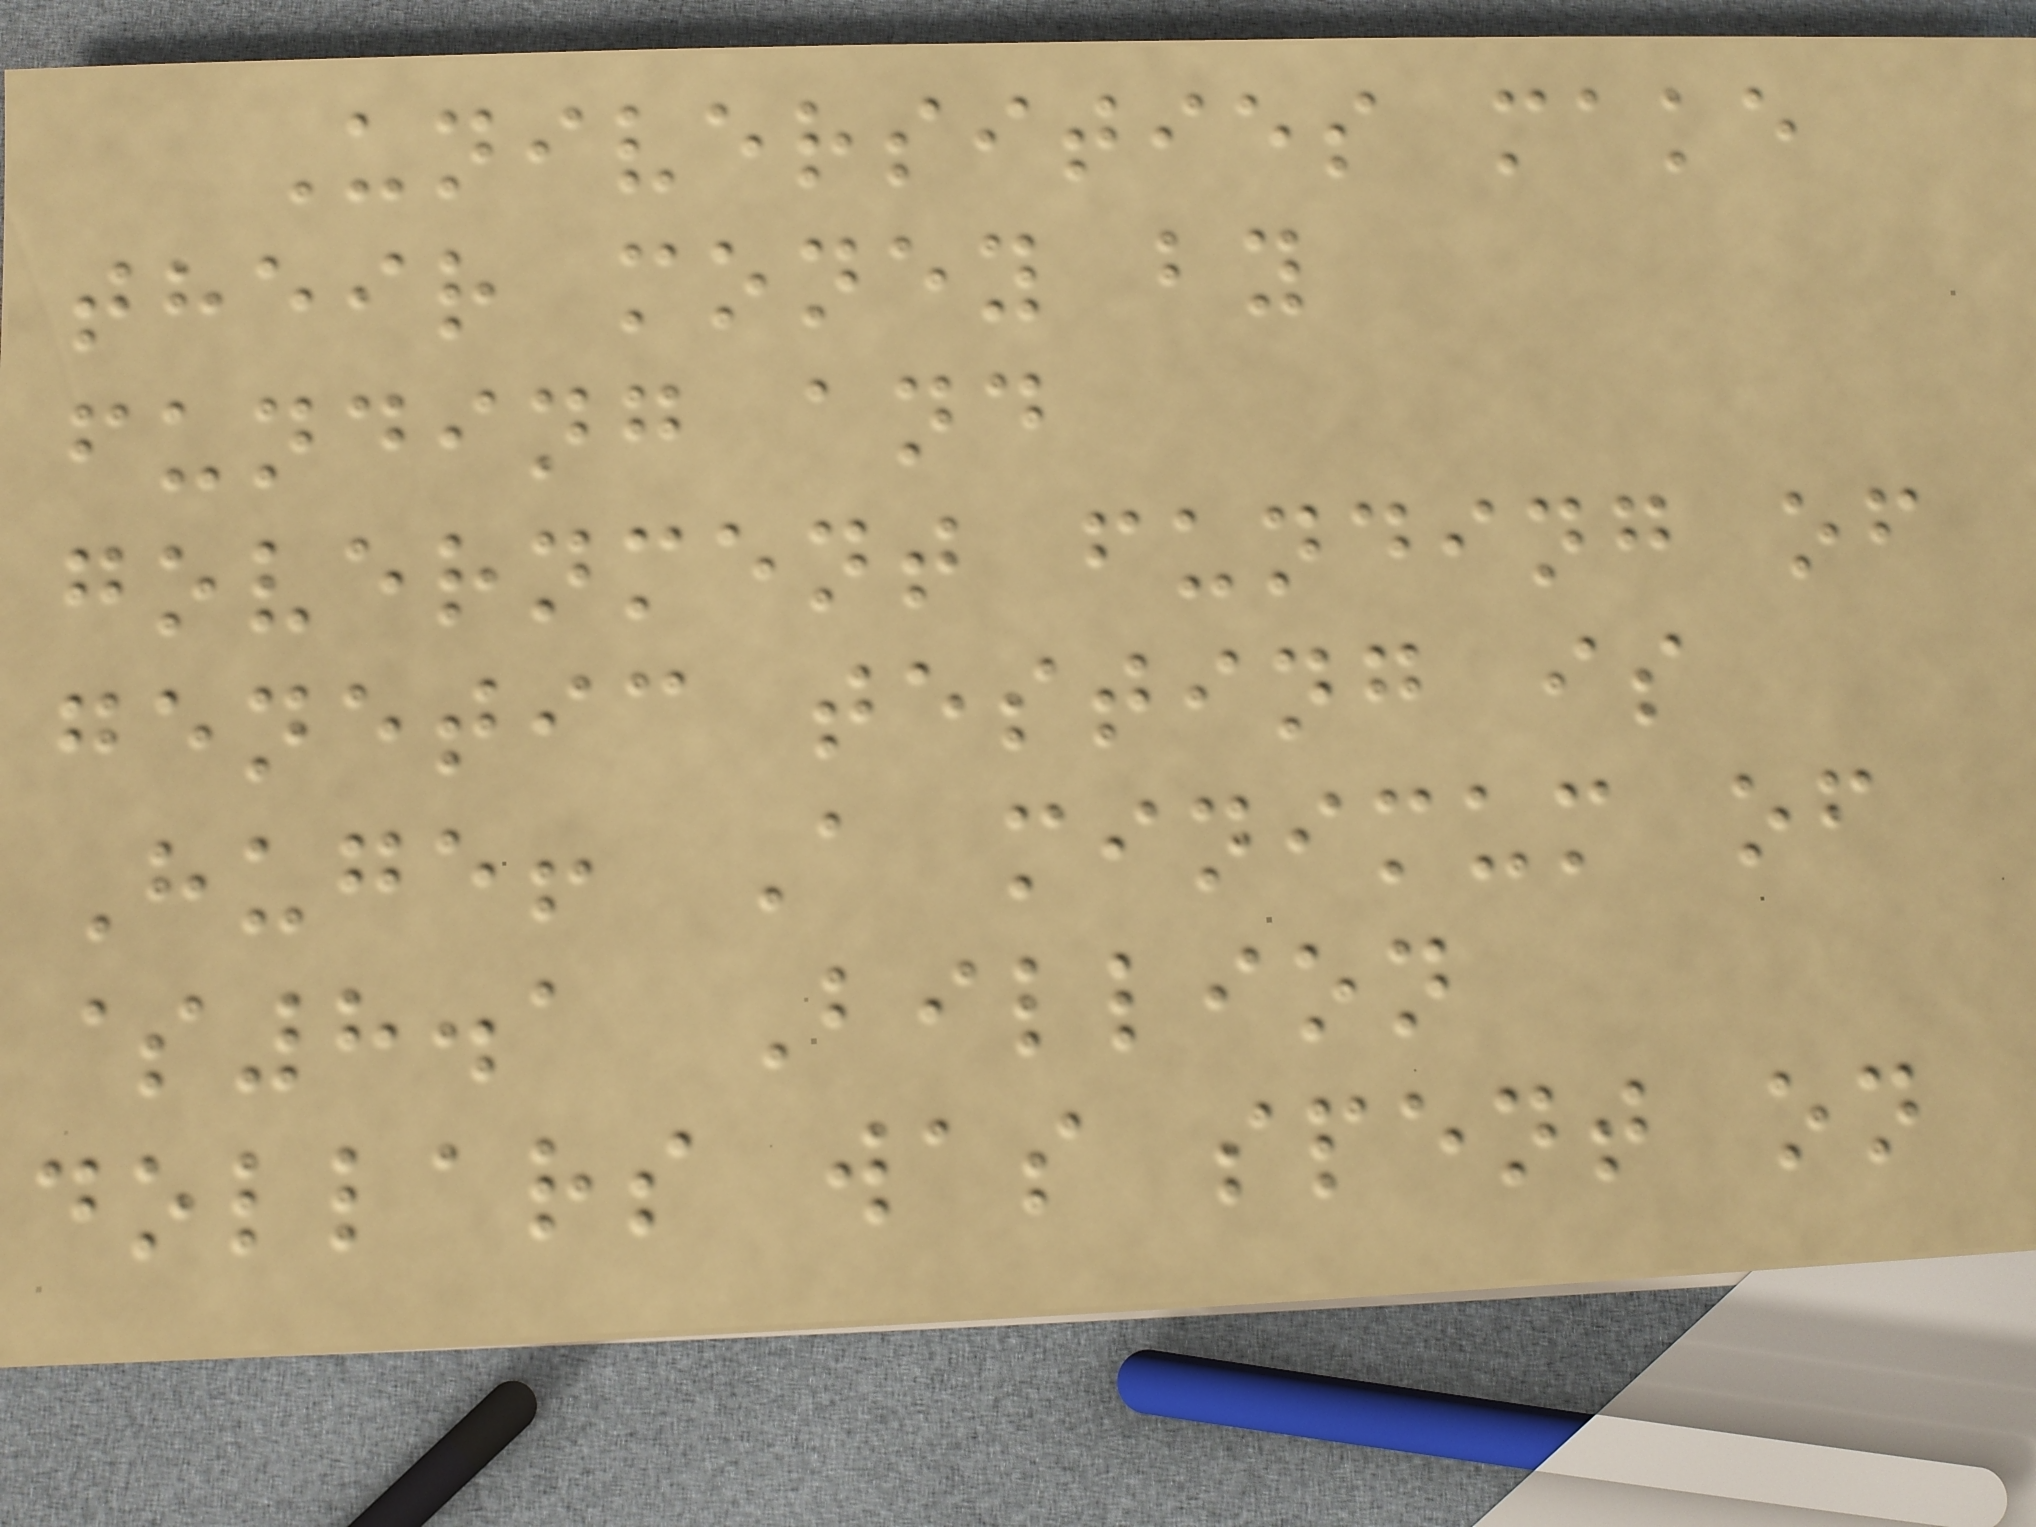Universities make
their money by
funding and
government funding of
genetic testing is
Huge! A minimum of
$8.1 Billion
dollars was spent on
